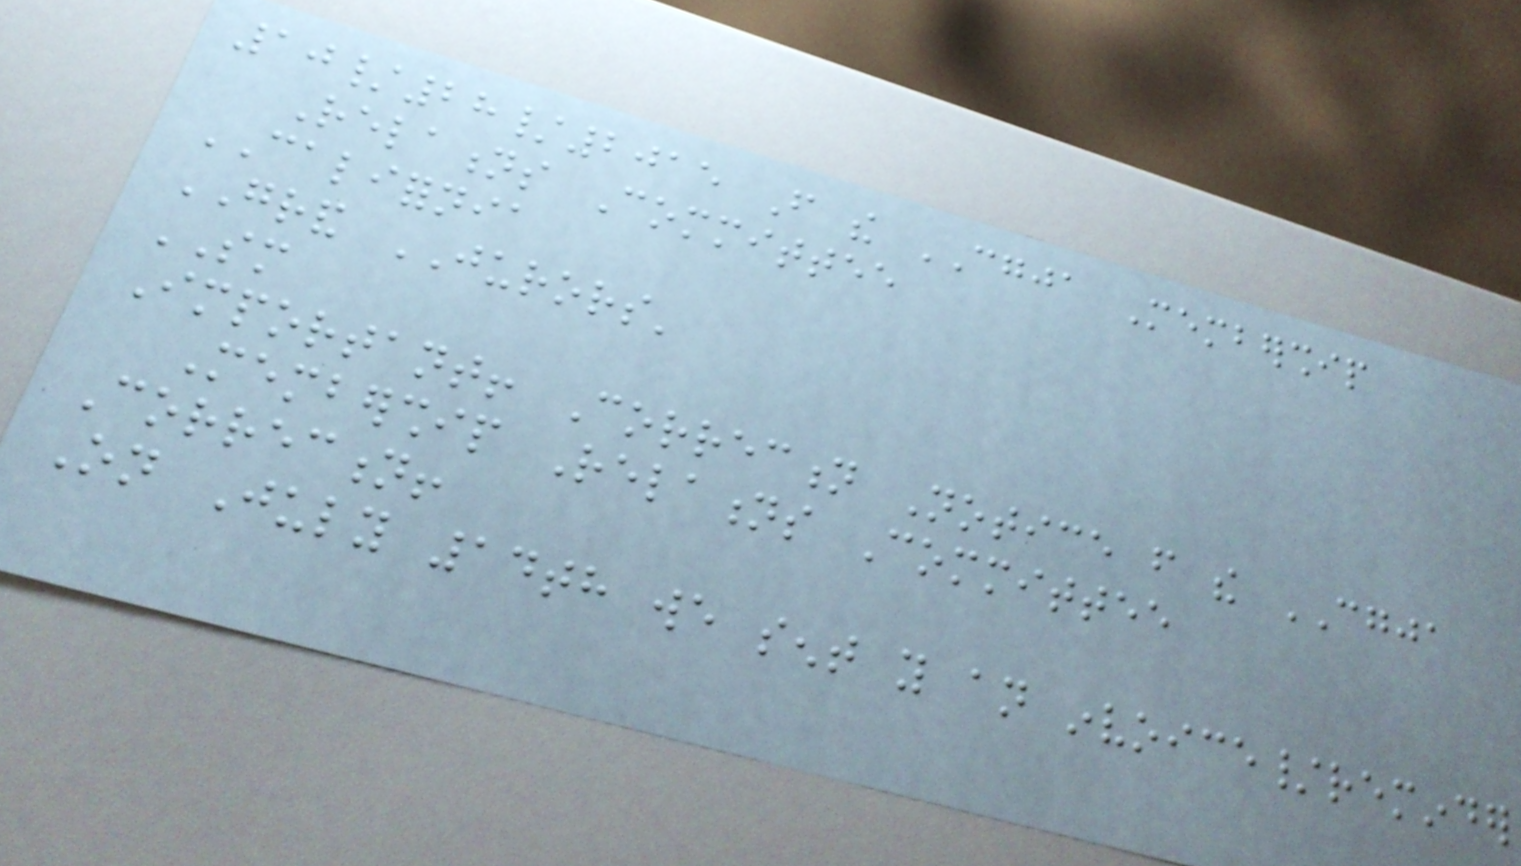10/28/2015 From the CGJA Membership
Relations Committee
CALIFORNIA
GRAND JURORS'
SM
Important! Correction Notice from the CGJA
Membership Relations Committee
Correction!
On July 14th we sent you an invoice/reminder
